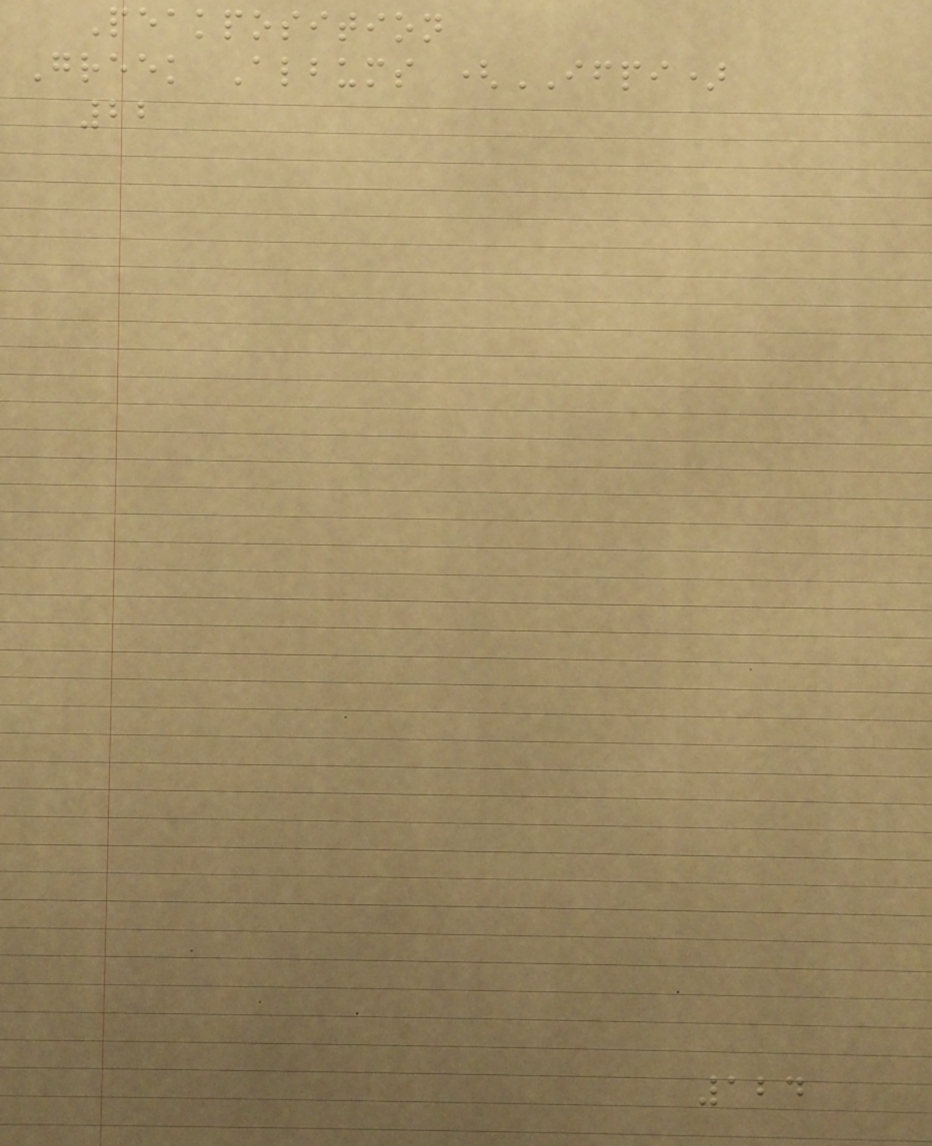Peakposition
Greek Albums (IFPI)
22
124
